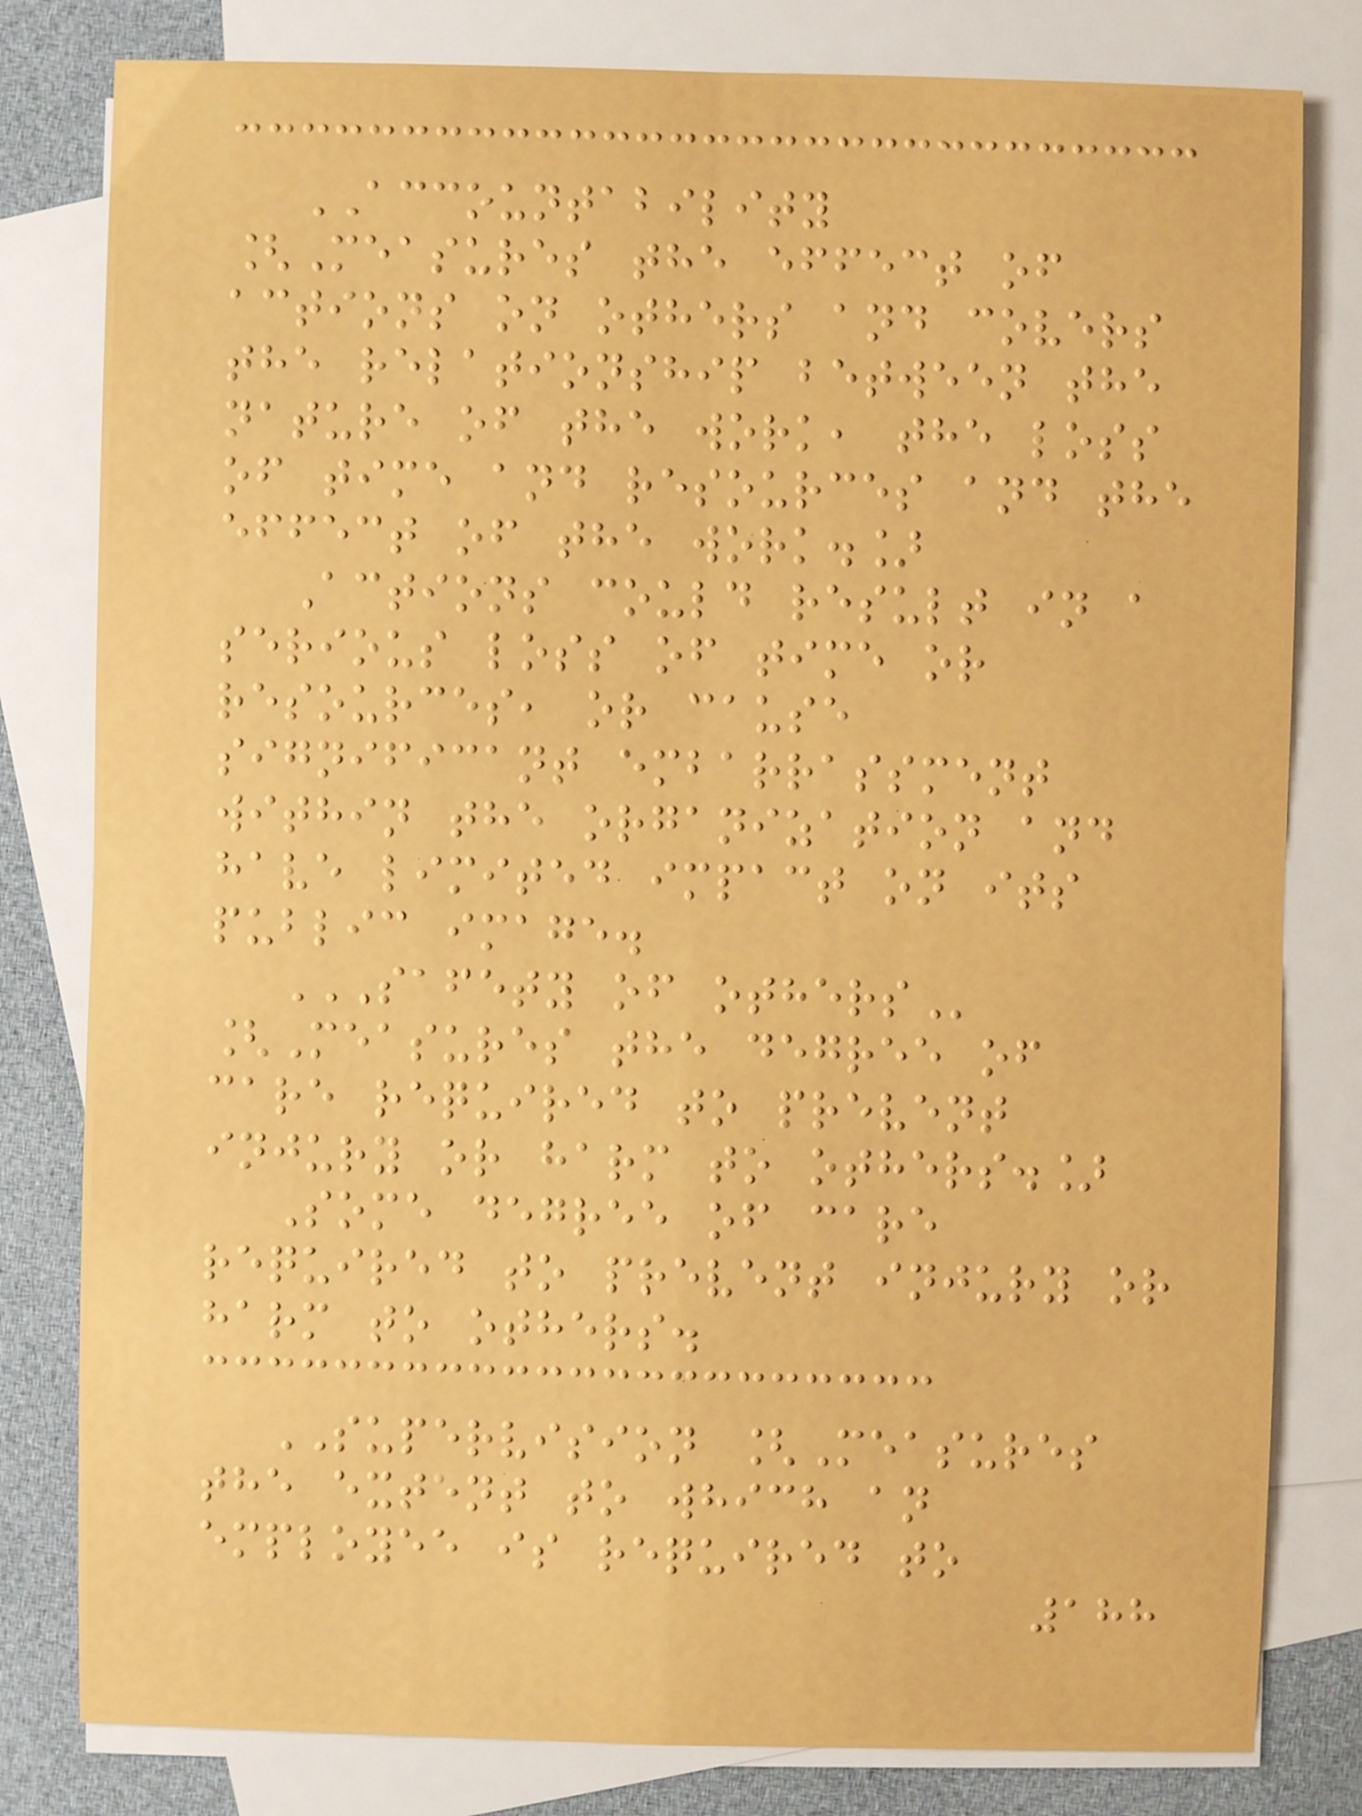ACCOUNTABILITY
[Measures the effect of
actions on others and covers
the relationship between the
nature of the work, the loss
of time and resources and the
effect of the work.]
Actions could result in a
serious loss of time or
resources, or cause
significant embarrassment
within the organization and
have limited impact on its
public image.
SAFETY OF OTHERS
[Measures the degree of
care required to prevent
injury or harm to others.]
Some degree of care
required to prevent injury or
harm to others.
SUPERVISION [Measures
the extent to which an
employee is required to
188
